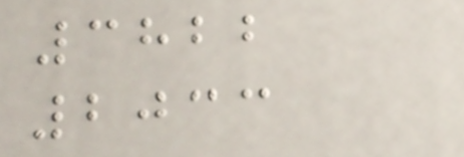3822
2033
